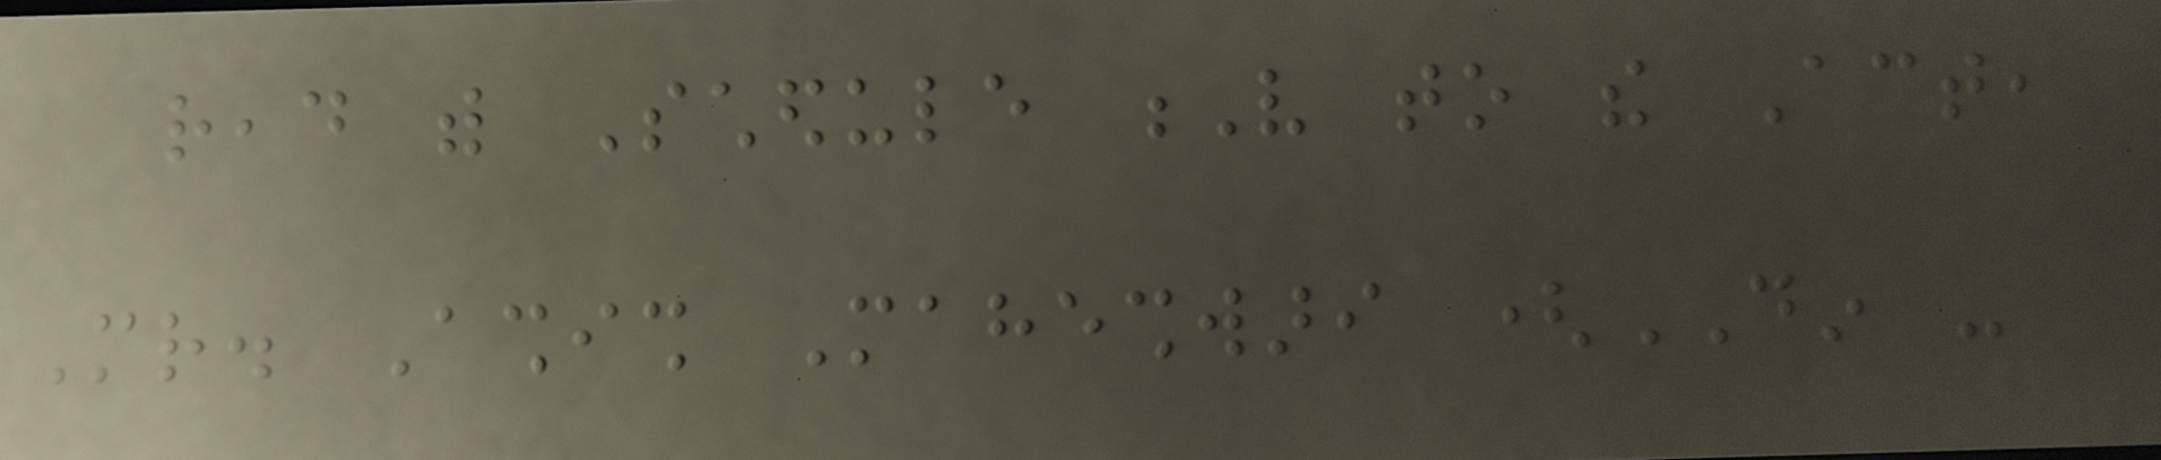read with Schedule V to the Act,
Mr. Ashish Maheshwari (DIN -
